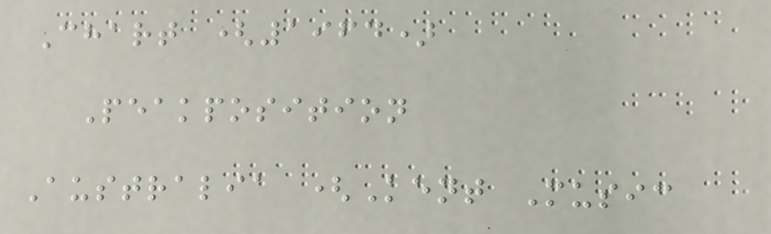Chart (1964)
Peakposition
Australia (Kent Music
